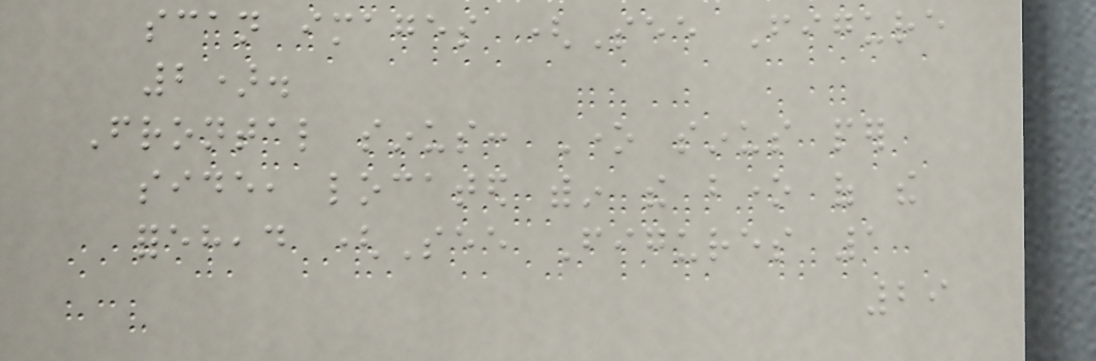scan images (See Figure
2).
Frontal sinus: One sinus per
side, located within the bone of the
forehead (See Figures 1
29
